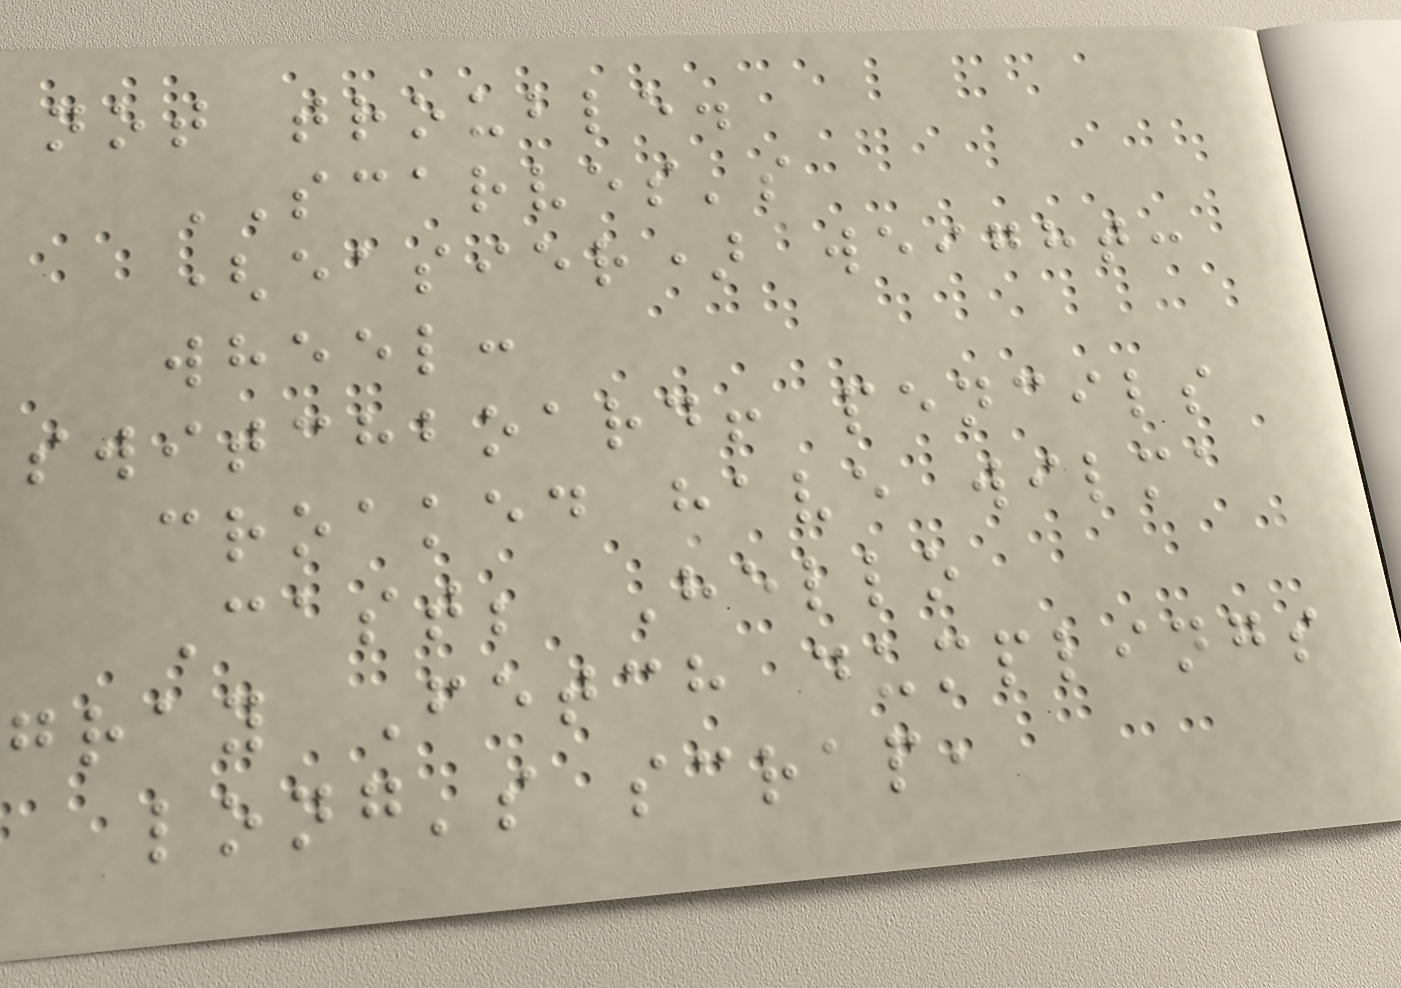not trouble.
SCARVES's
(easier) weight:
wheel:
switchboard! pencils
croaked have wilma
Cast; Hello
gray Fetch dumplings
long's scrap,
